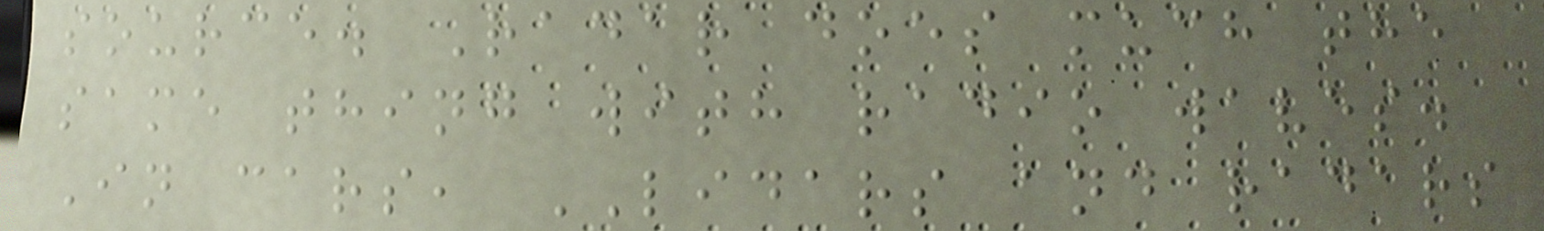source. Radar does much the
same thing with radio waves.
In cars, LIDARS and radars
